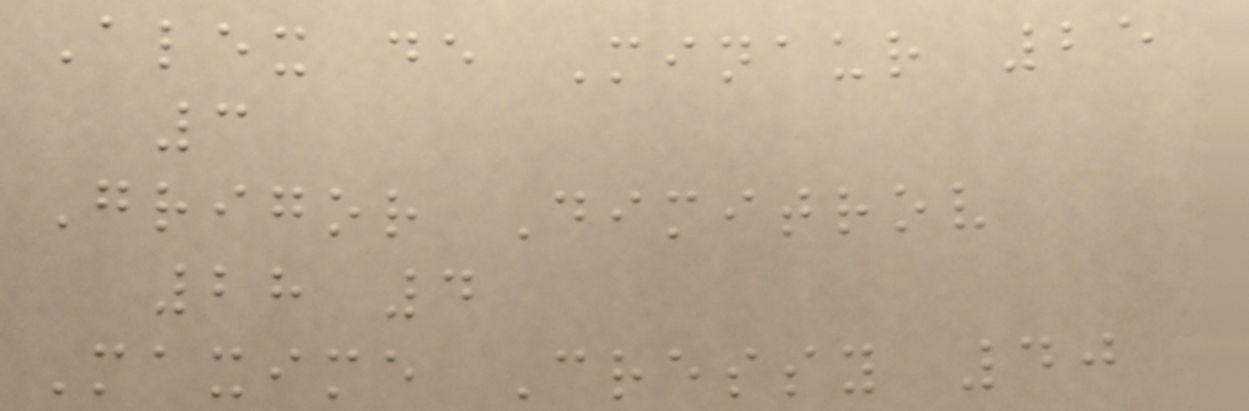Alex de Minaur 25
3
Grigor Dimitrov
28 4
Maxime Cressy 40
